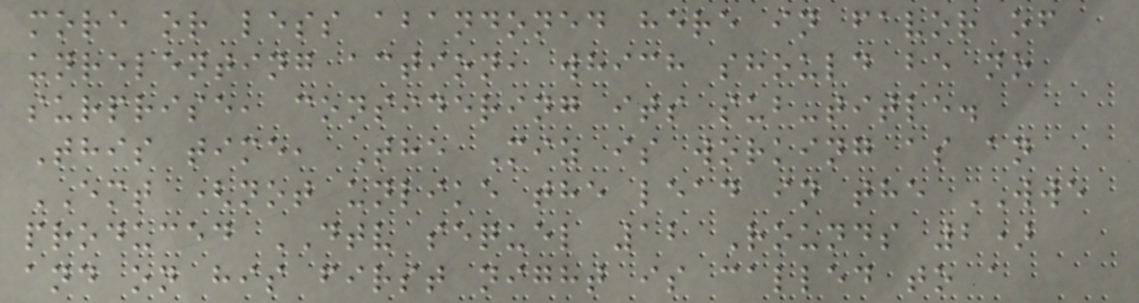more or less abandoned here in favor of
unrelenting action, which should be no
surprise, considering its sub-title.
This time, The Miz is working as an
EMT (not unlike the lead in the WWE
produced DTV sequel 12 Rounds 2)
and on his first night is called to a
